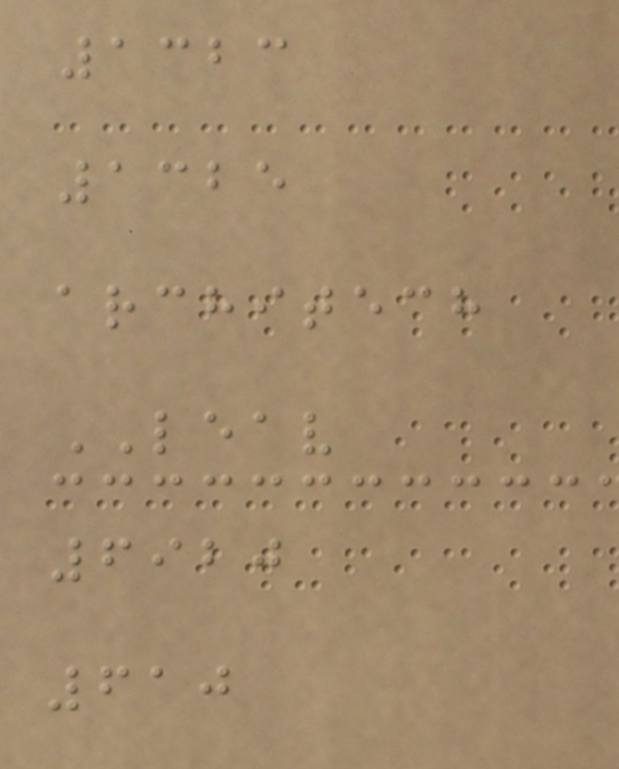1323
1325
architech
LEAV
6920
610
